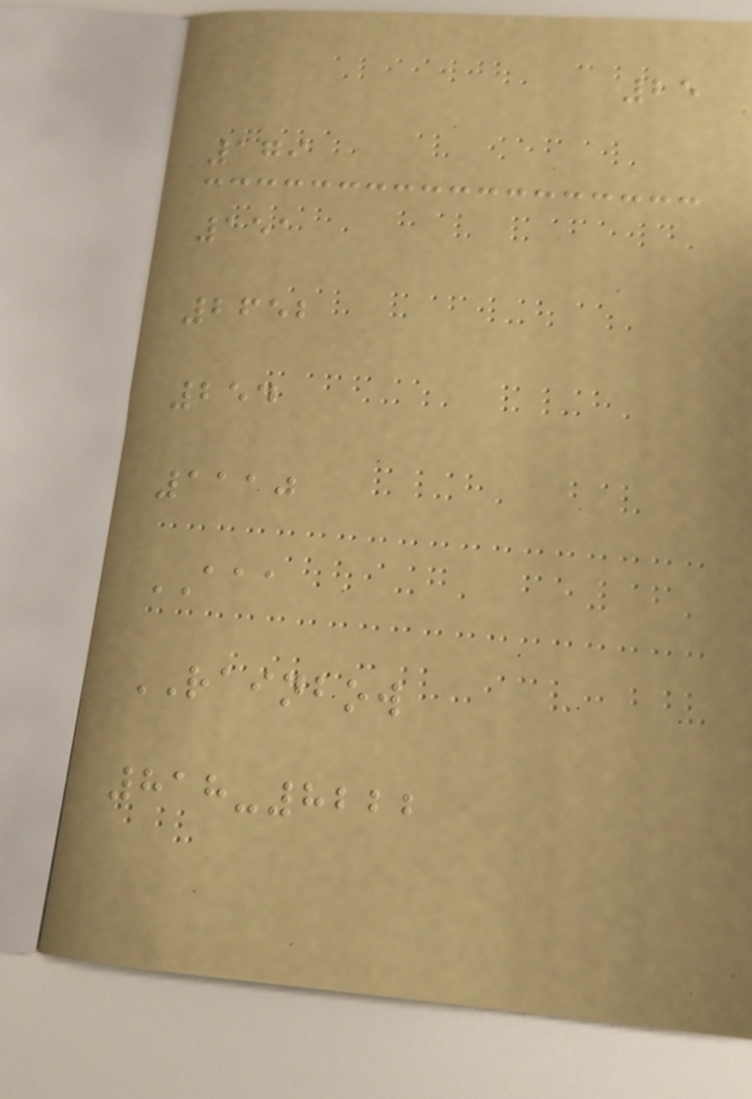25
179
151
2652
254
1110
AAA
RAINBOW
818-8222
